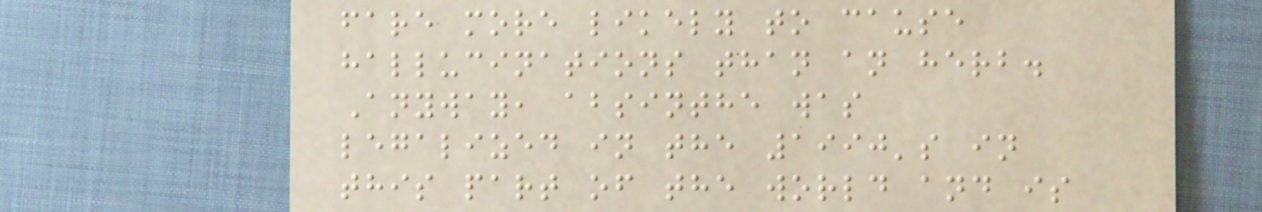fare more likely to cause
hallucinations than an herb.
Anyway, absinthe was
legalized in the 1990's in
this part of the world and is
